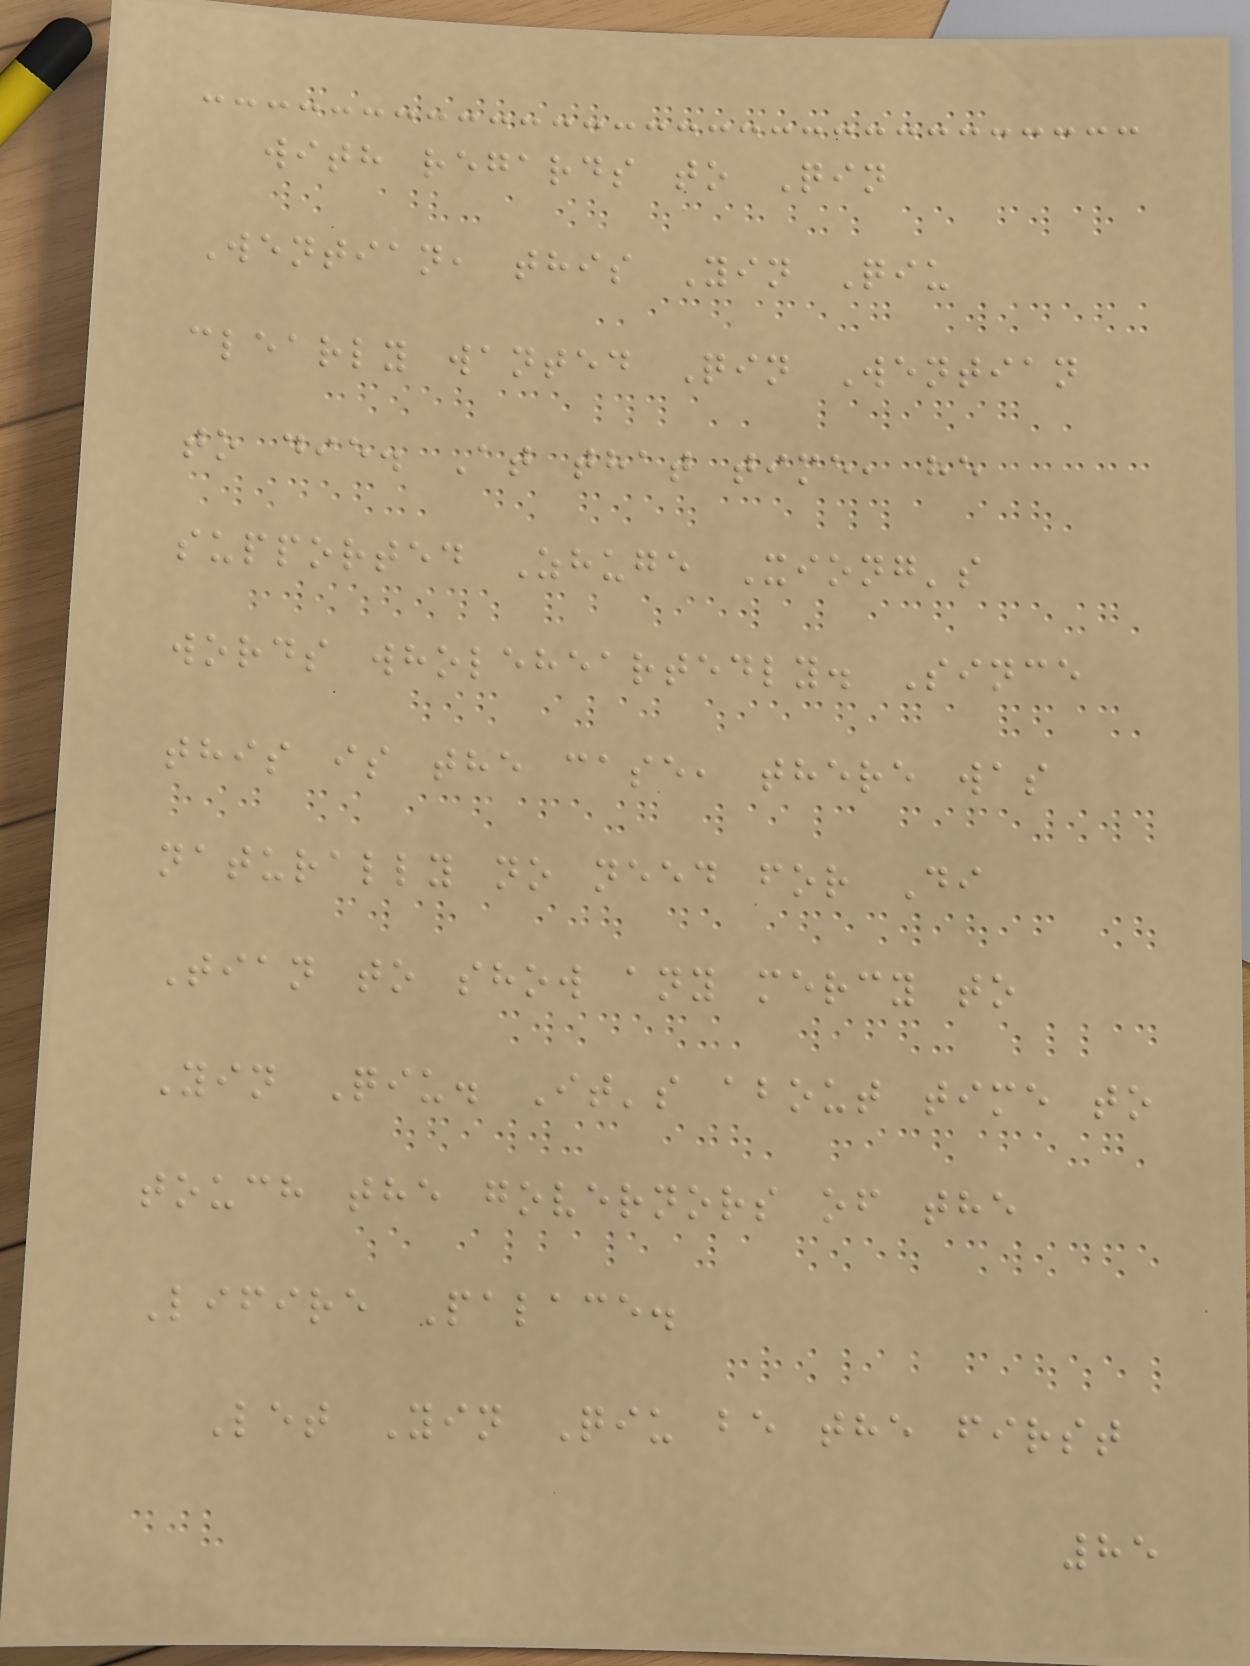with regards to Qin
Wentian, this Yin Qiu
clearly wanted Qin Wentian
to die. At that time, he
supported Zhuge Xiong's
words wholeheartedly. Since
this is the case, there was
naturally no need for Di
Tian to show any mercy to
Yin Qiu. It's about time to
touch the governors of the
Lifire Palace.
Let Yin Qiu be the first
85
